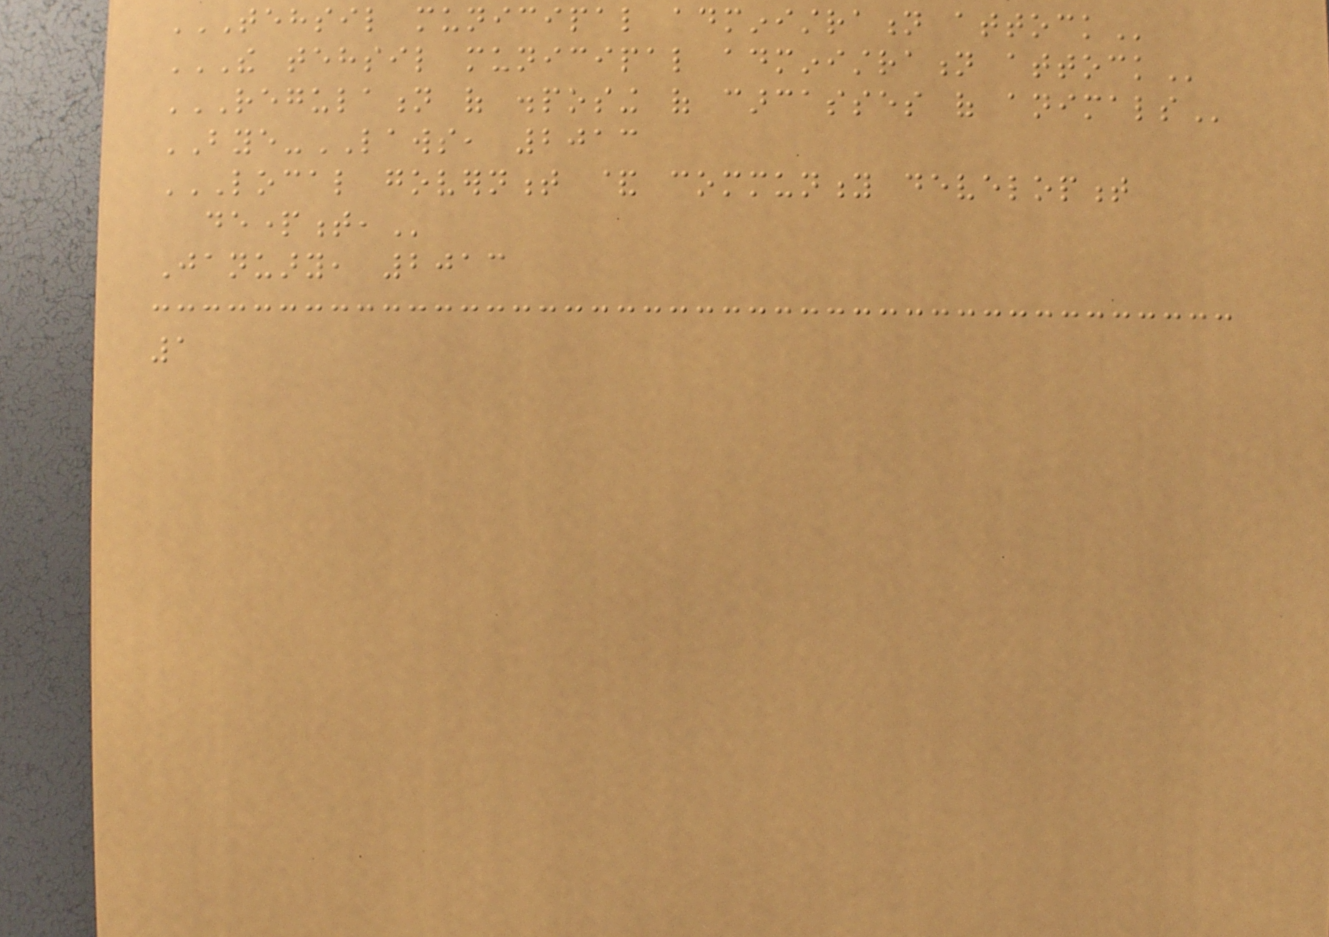TEHSIL MUNICIPAL ADMINISTRATION ATTOCK
THE TEHSIL MUNICIPAL ADMINISTRATION ATTOCK
REGULATION OF DISPOSING OF CARCASSES OF ANIMALS
BYE-LAWS, 2013
LOCAL GOVERNMENT & COMMUNITY DEVELOPMENT
DEPARTMENT,
January, 2013
1
